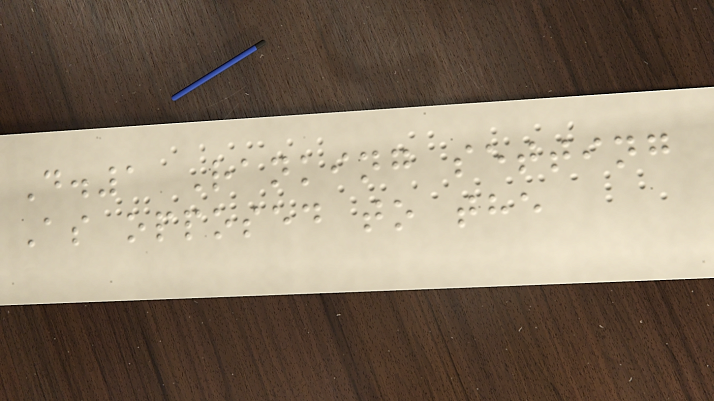D.1 Ranking setting
As opposed to the
